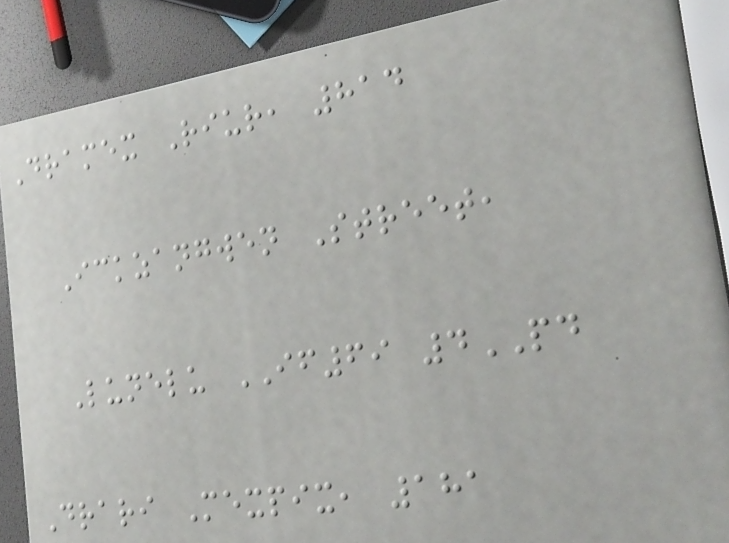Dramex Riur, 814
Ickzangwen Street,
Lunelu IF69 4PD
Drari Mexpix, 181
